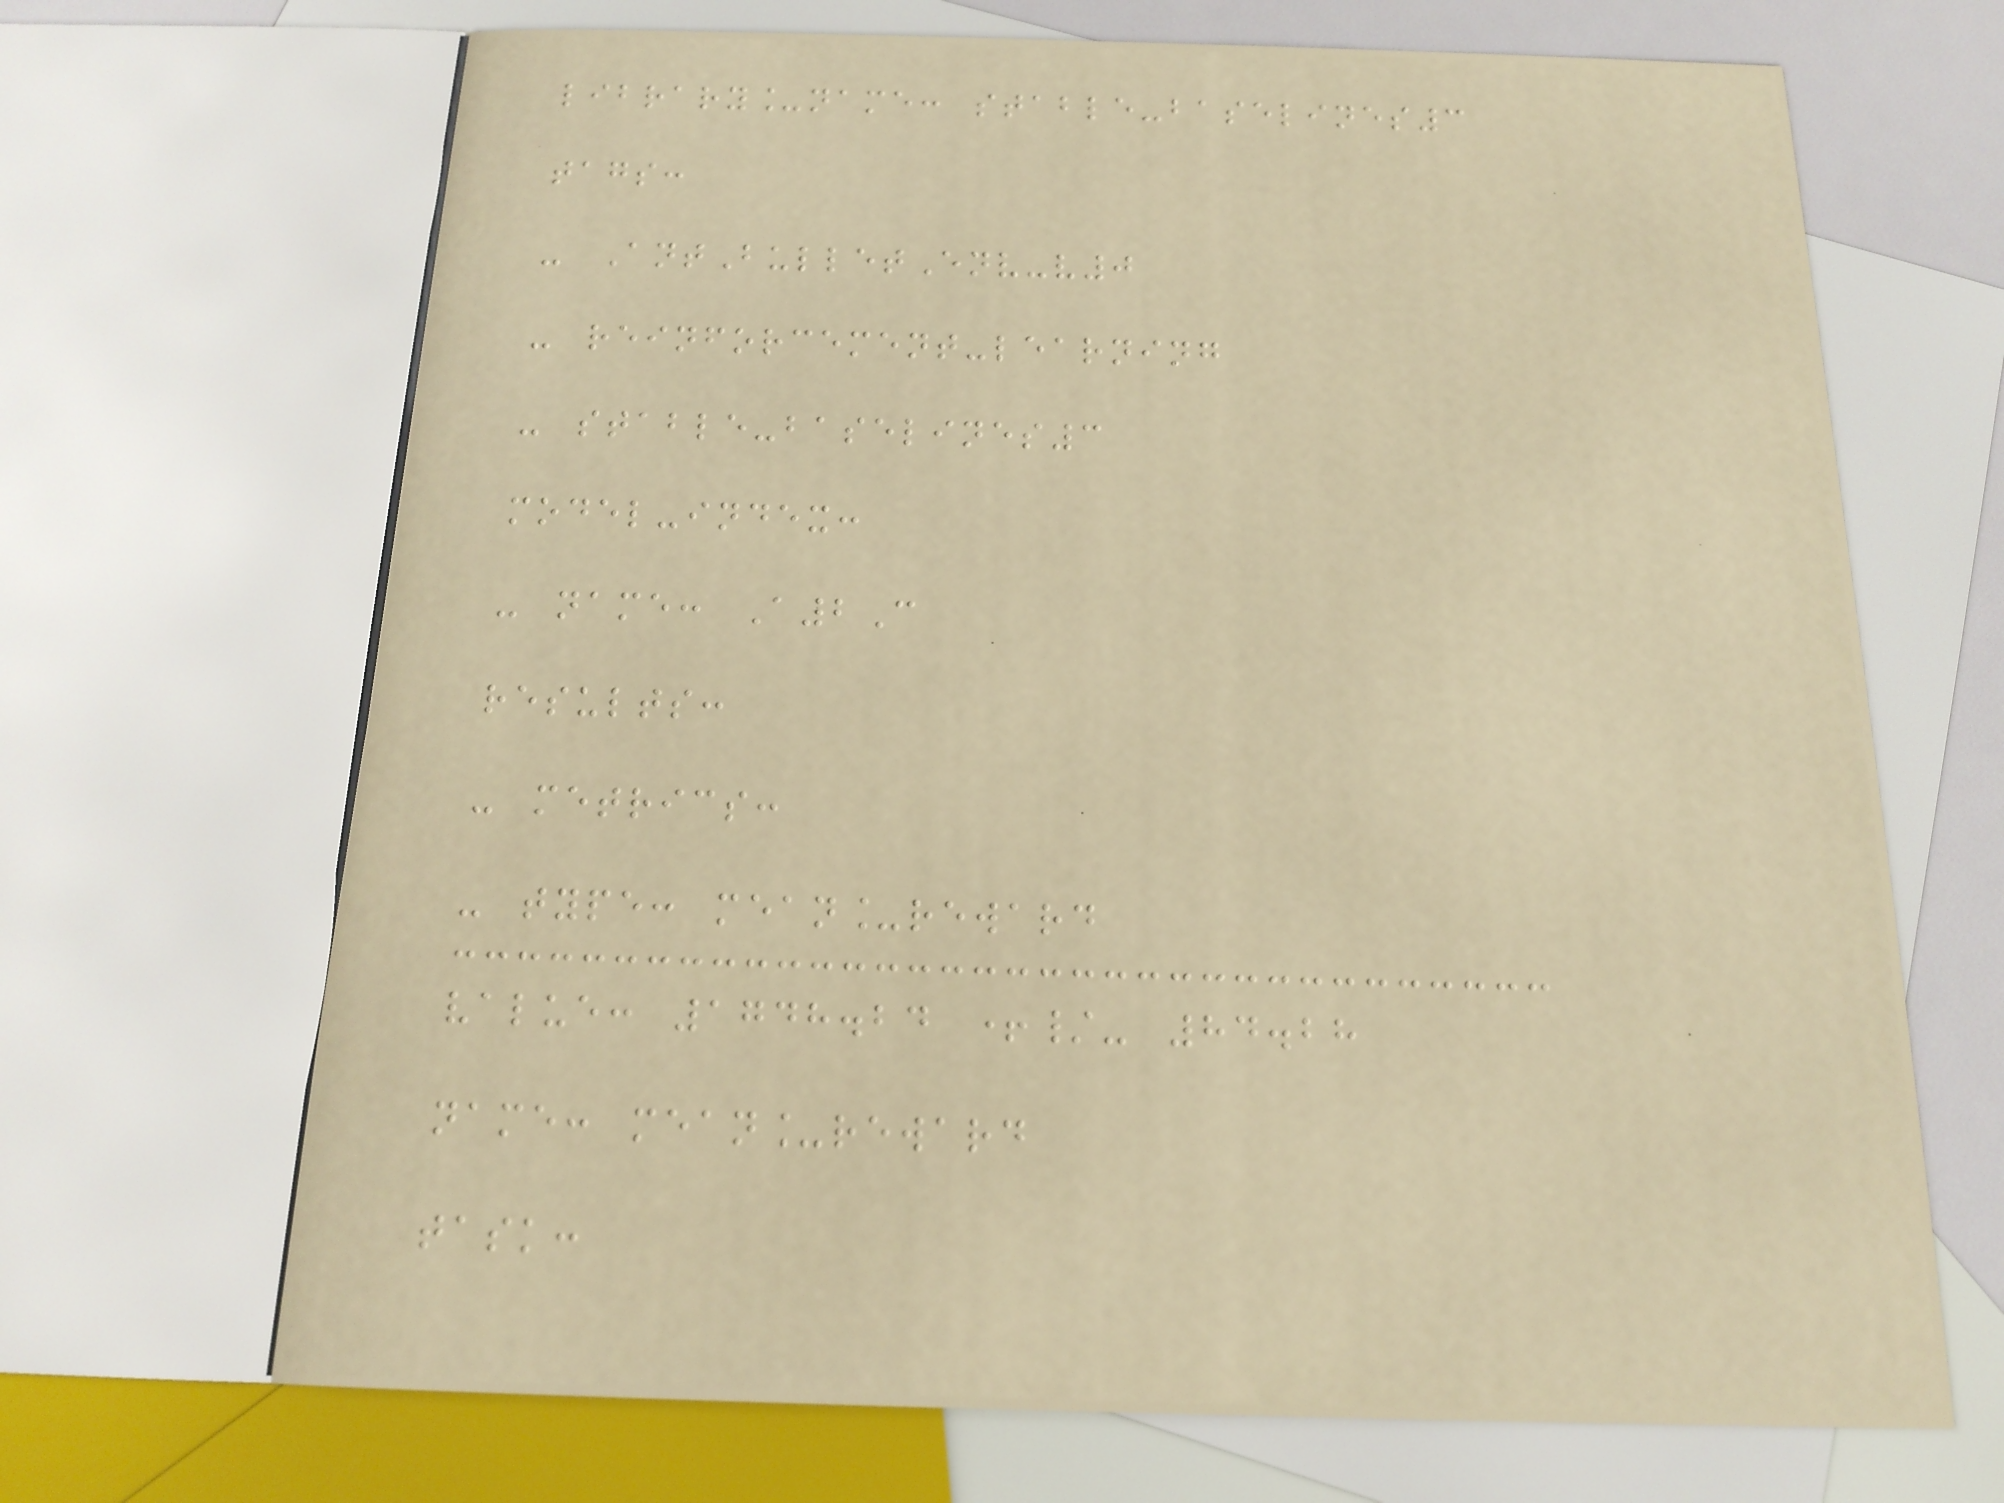library_name: stable-baselines3
tags:
- AntBulletEnv-v0
- reinforcement-learning
- stable-baselines3
model-index:
- name: A2C
results:
- metrics:
- type: mean_reward
value: 1748.24 +/- 84.28
name: mean_reward
task:
